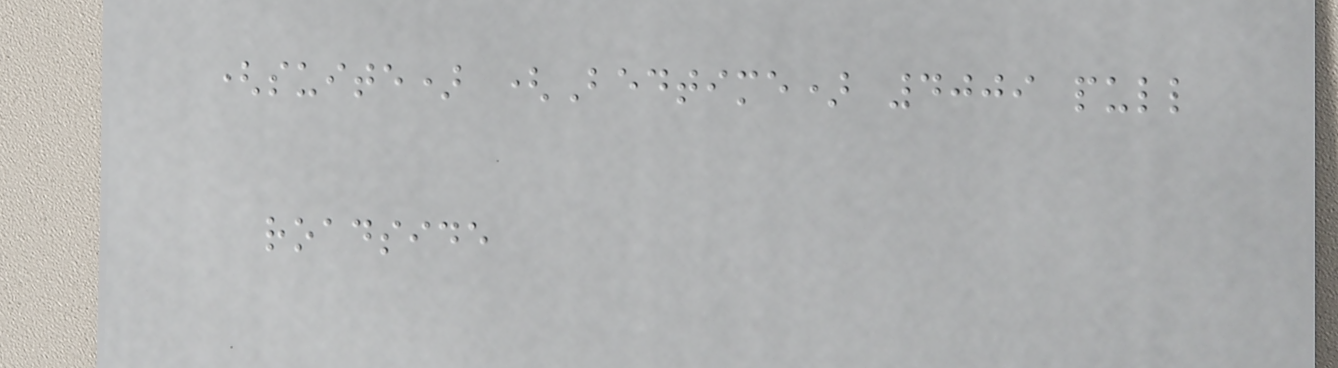(suite) (Bedtime) 4009 pull
roadside
